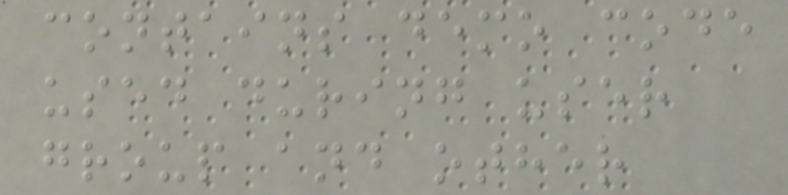contains demo code
used during user
group and other
